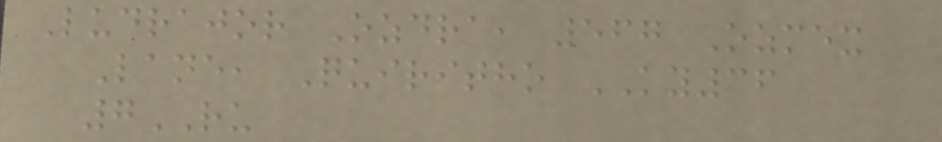Ludrajor Ozdra, 567 Ozmex
Lane, Quiritho KY36
7RU
